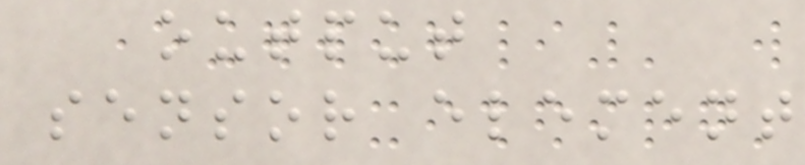output
sensor element
